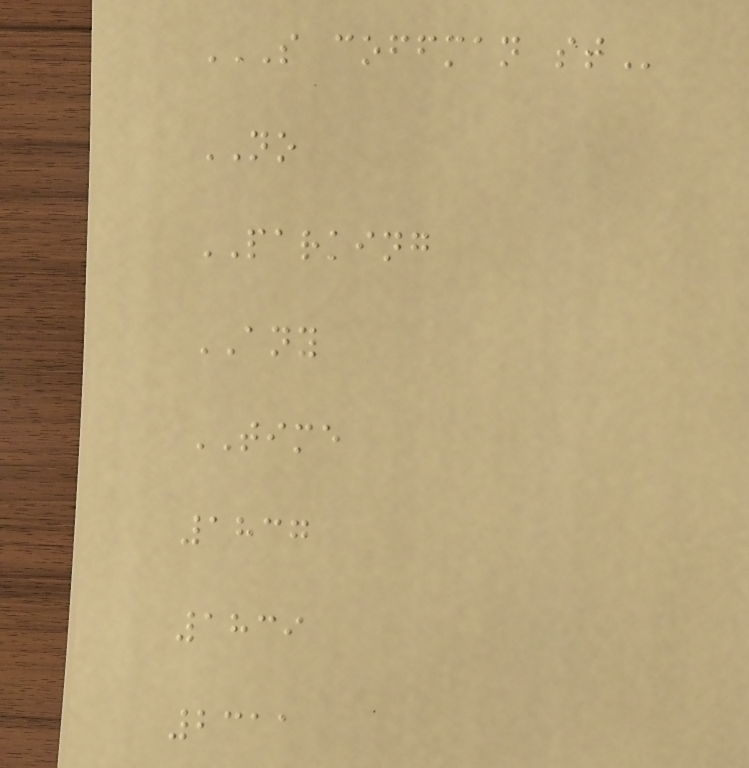S COFFMAN ST
NO
PARKING
ANY
TIME
1837
1839
2311
